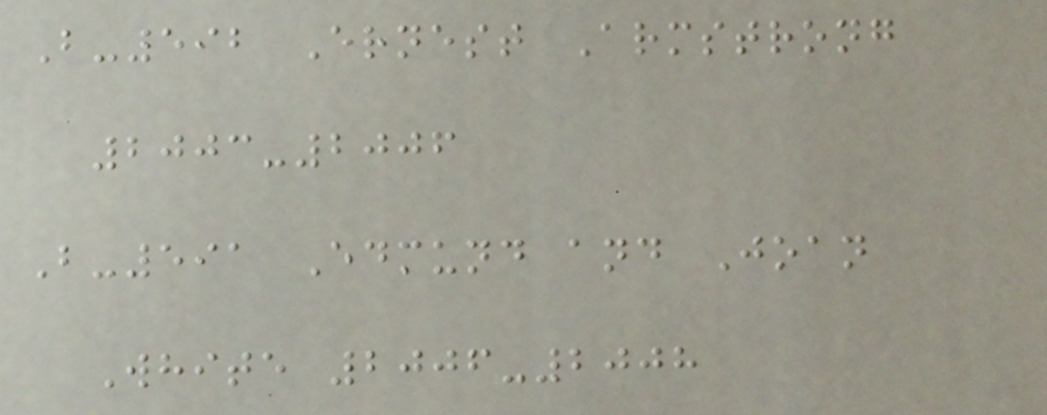B-592 Ernest Armstrong
2003-2006
B-591 Edmund and Joan
White 2006-2008
